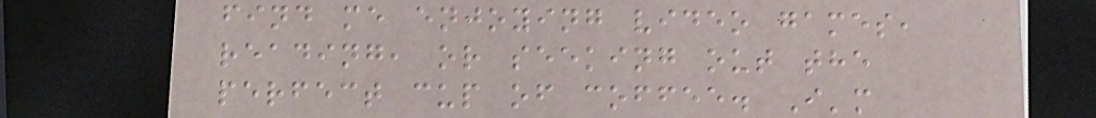find me enjoying video games,
reading, or seeking out the
perfect cup of coffee. I'm
